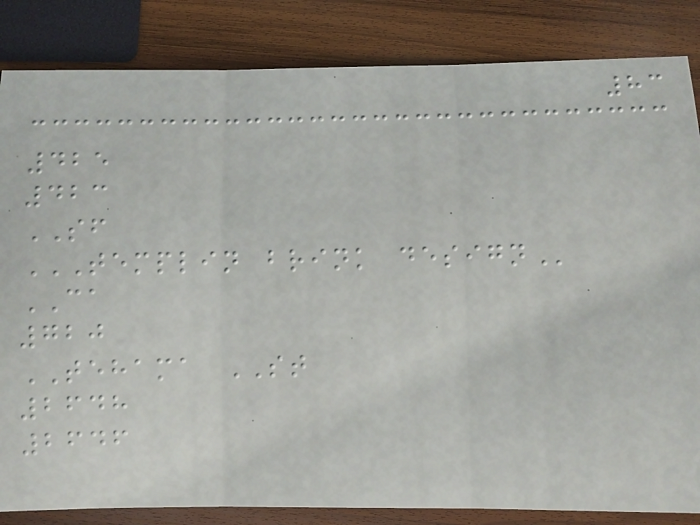83
425
423
SF
TEMPLIN BRINK DESIGN
CA
720
TEHAMA ST
2648
2646
